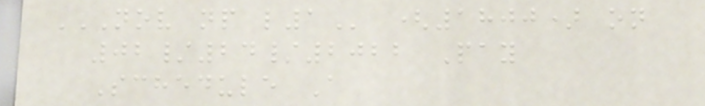NOV NP L1 (1800) on
02/24/2022 Pay
Schedule A
